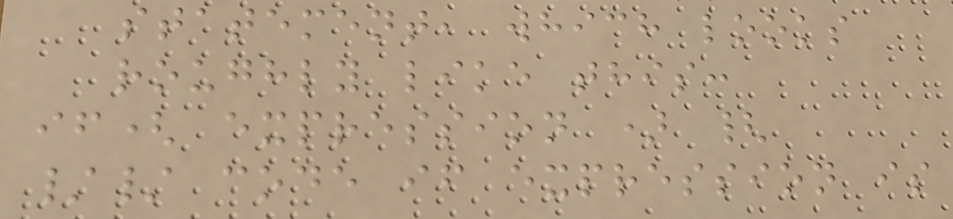statement, which looks
roughly like this:
if( expression ) {
// code if expression is
